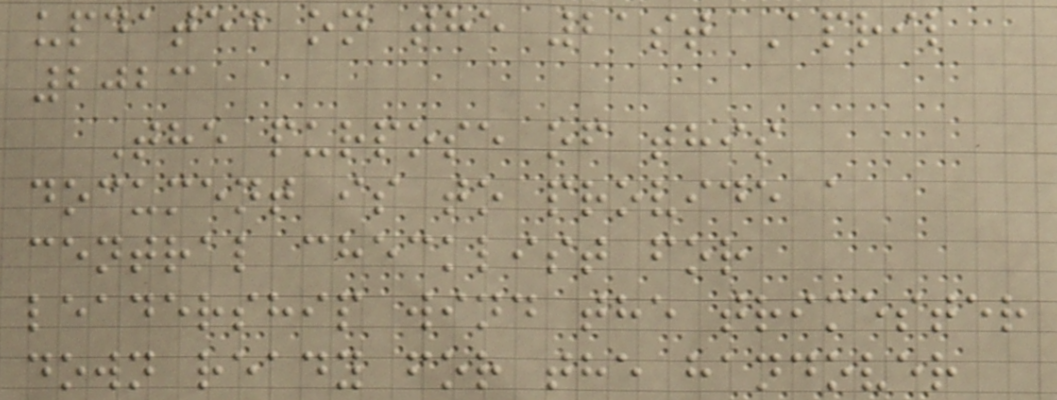updated on the 21st April
2023
The purpose of this
document is to provide a
central checklist for
leadership wind the trimester
down ready for the handover
